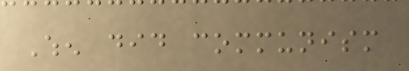When did communism
